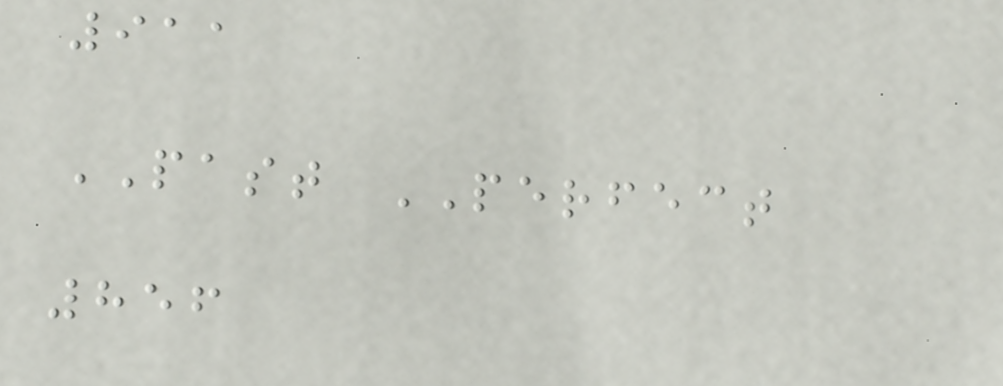911
PAST PERFECT
856
